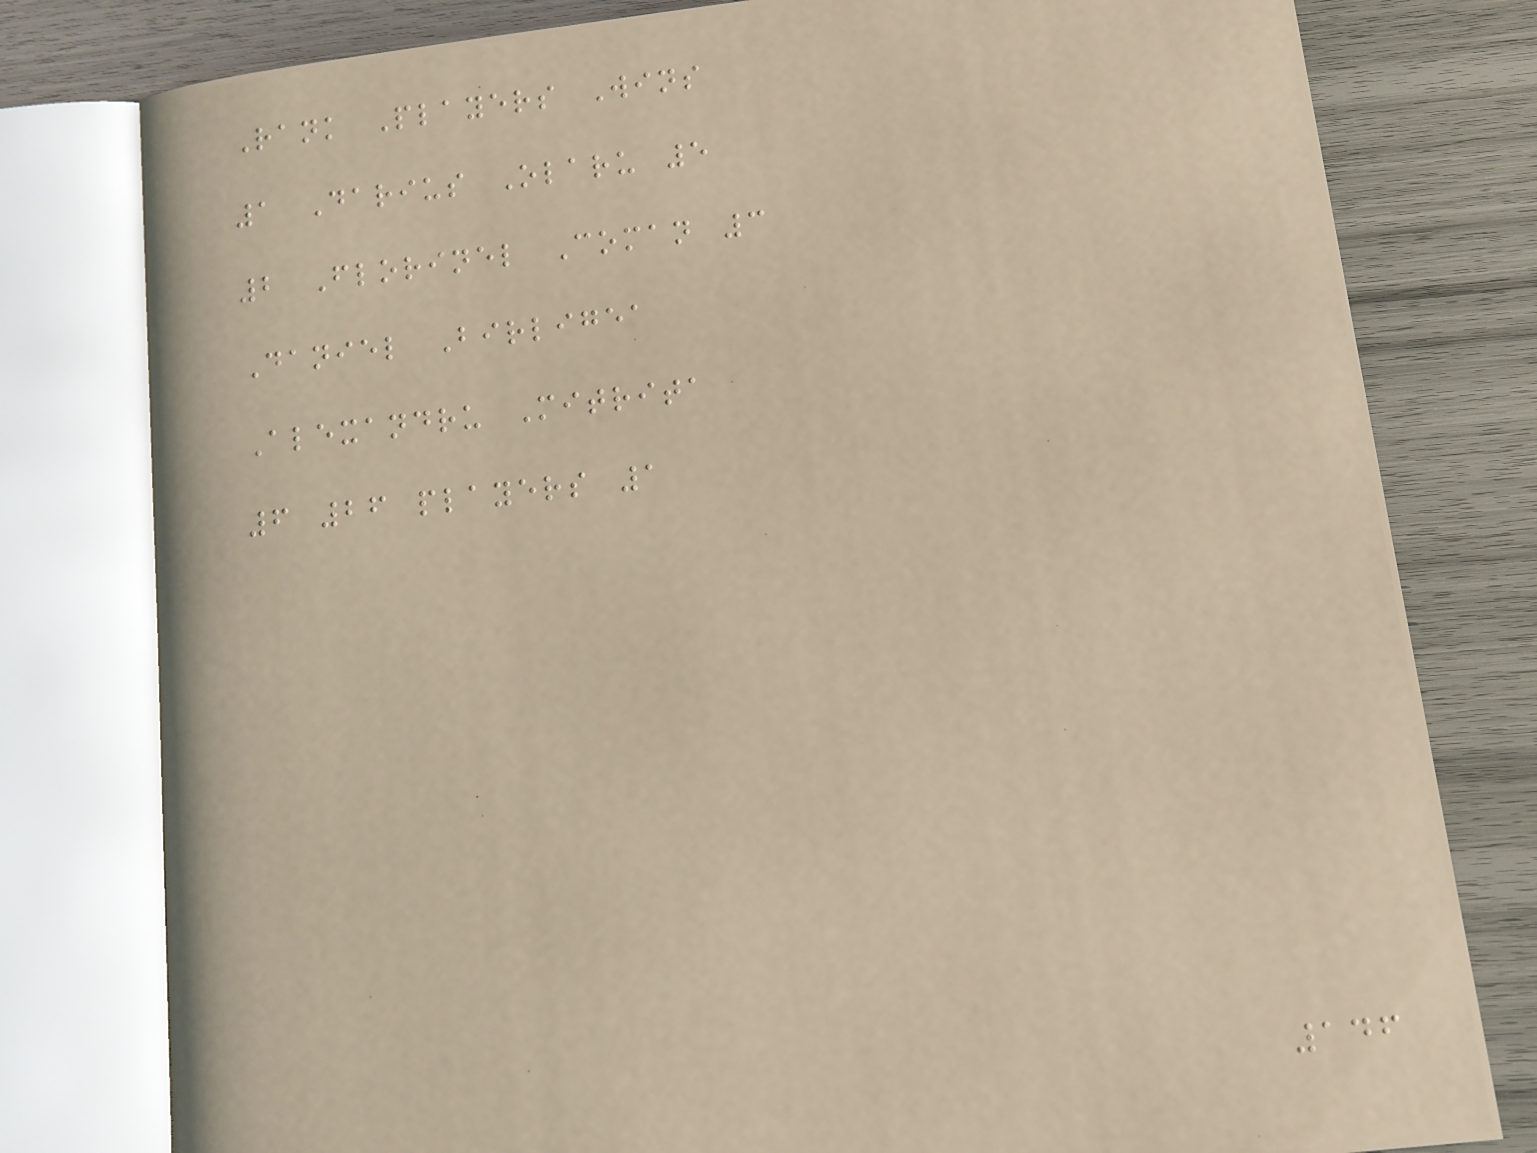Rank Players Wins
1 Darius Olaru 5
2 Florinel Coman 3
Daniel Birligea
Alexandru Mitrita
6 26 players 1
146
